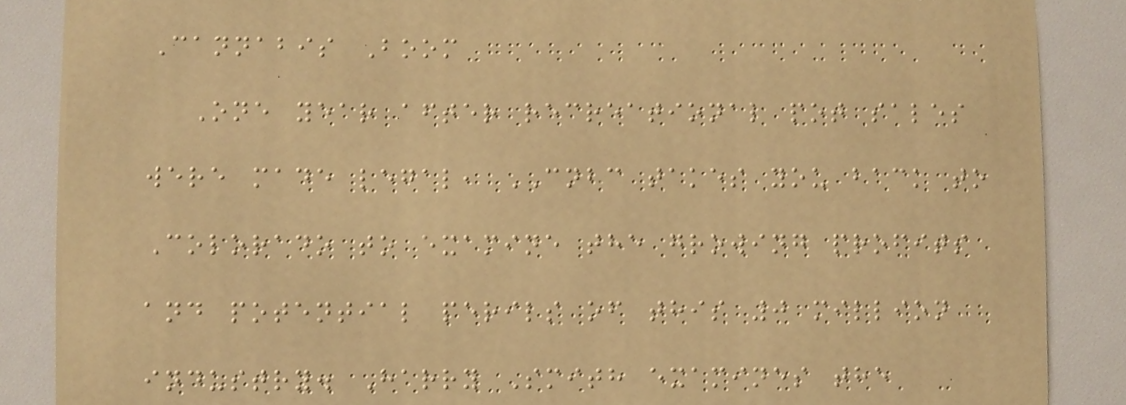Cannabis Boom
One year after recreational pot sales
were made legal, CNBC takes you back to
Colorado to examine the growing profits
and potential perils of this 0 million
industry. Harry Smith examines the
